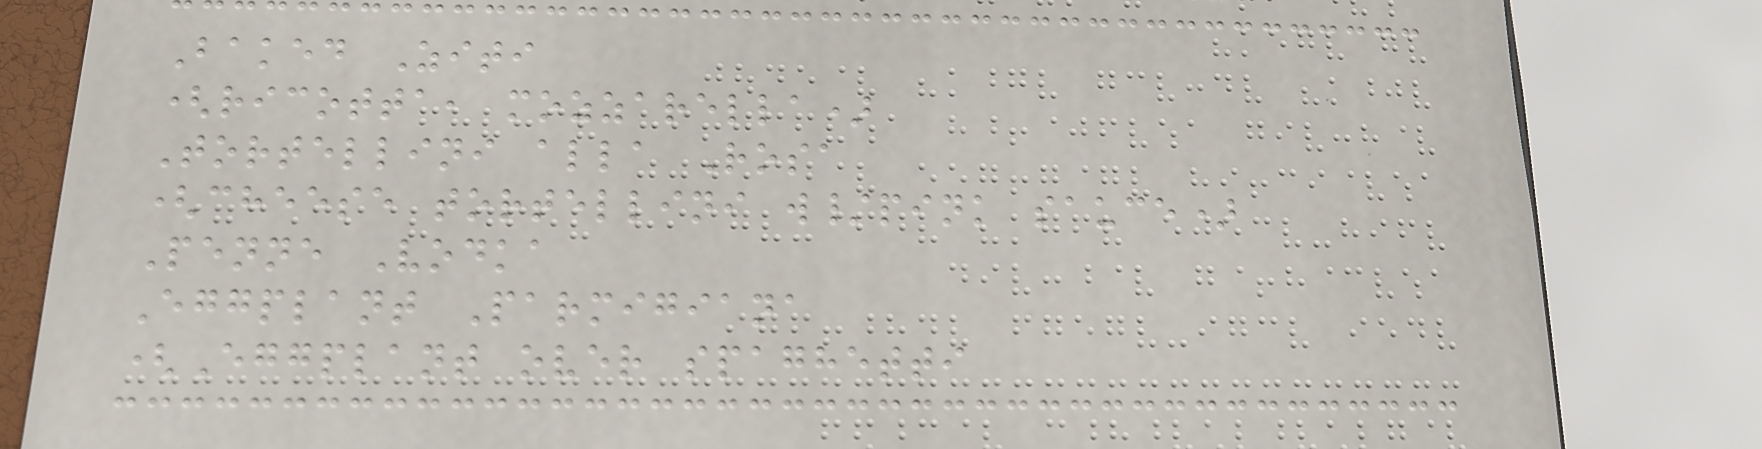Baked Ziti
(ricotta, mozzarella)
Tortellini alla Rosa
(cheese tortellini w/pink sauce)
Penne Vodka
Eggplant Parmigiana
(Eggplant over spaghetti
